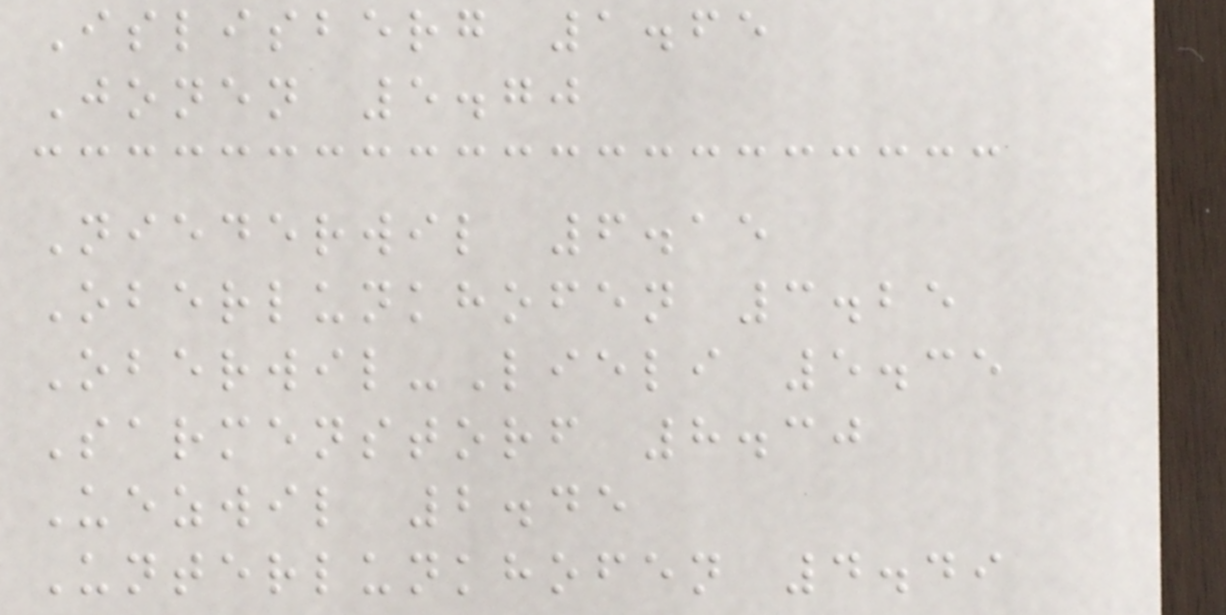Islisberg 1.65
Jonen 5.70
Niederwil 6.15
Oberlunkhofen 3.25
Oberwil-Lieli 5.35
Sarmenstorf 8.30
Uezwil 2.45
Unterlunkhofen 4.49
